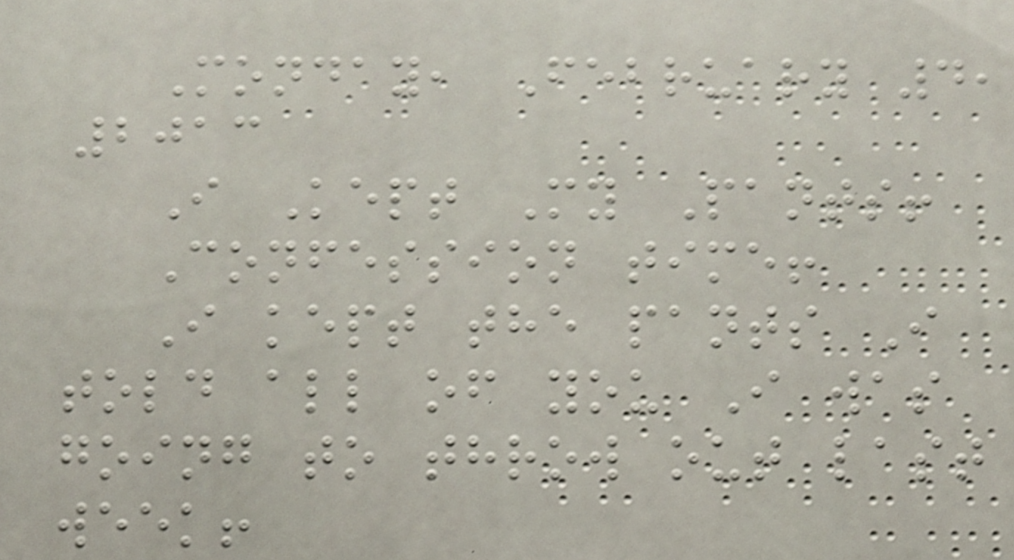Monday, February 4,
2013
I Kept My Pants!
Confession time!
I kept the pants I
told all of you I was
going to throw out last
week!
